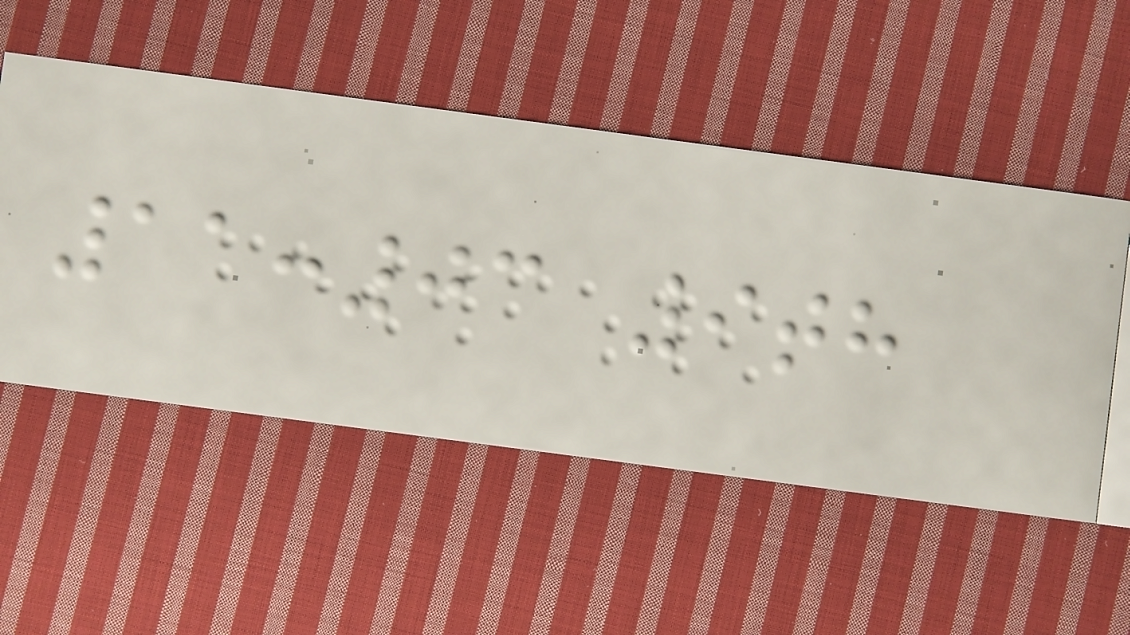11:03 9th
